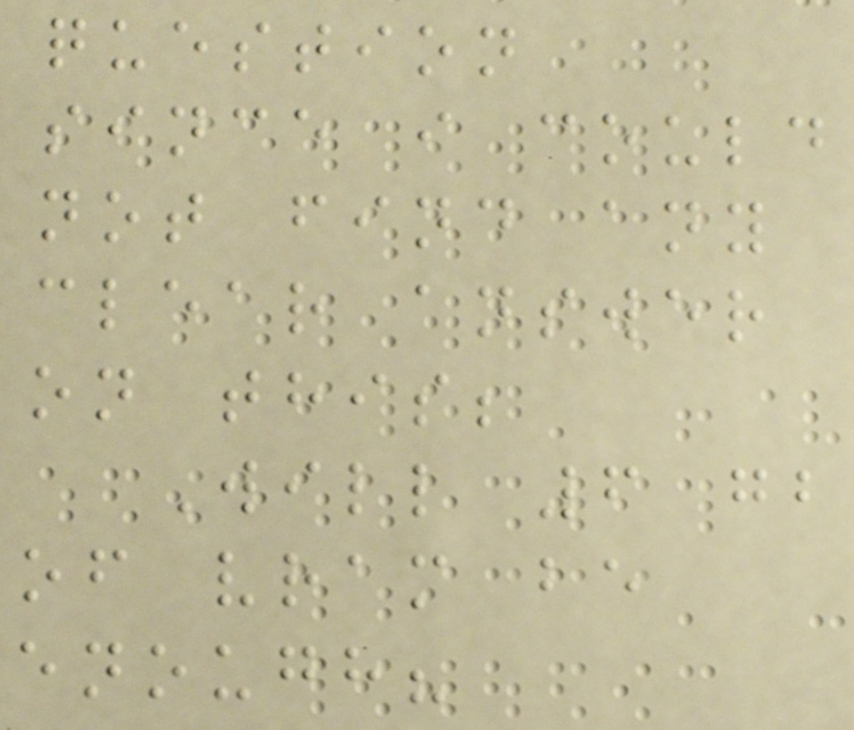question
since i could
not find any
clear answer
on this;
Will 6 gb
of vram be
enough?
